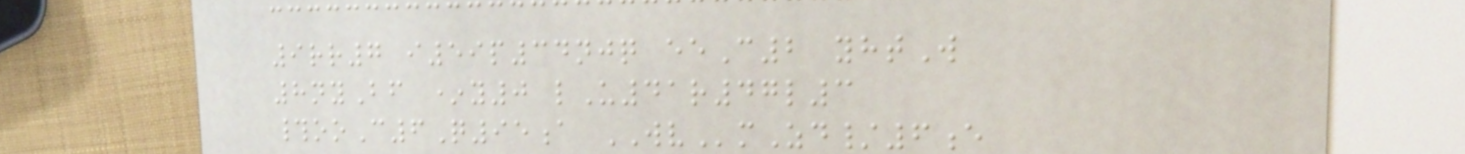9rr7 i59p34njq eeC2 yhtW
8nyBf *y0 lU41r47l3
#ooC6Q95a WVmZd/6e
